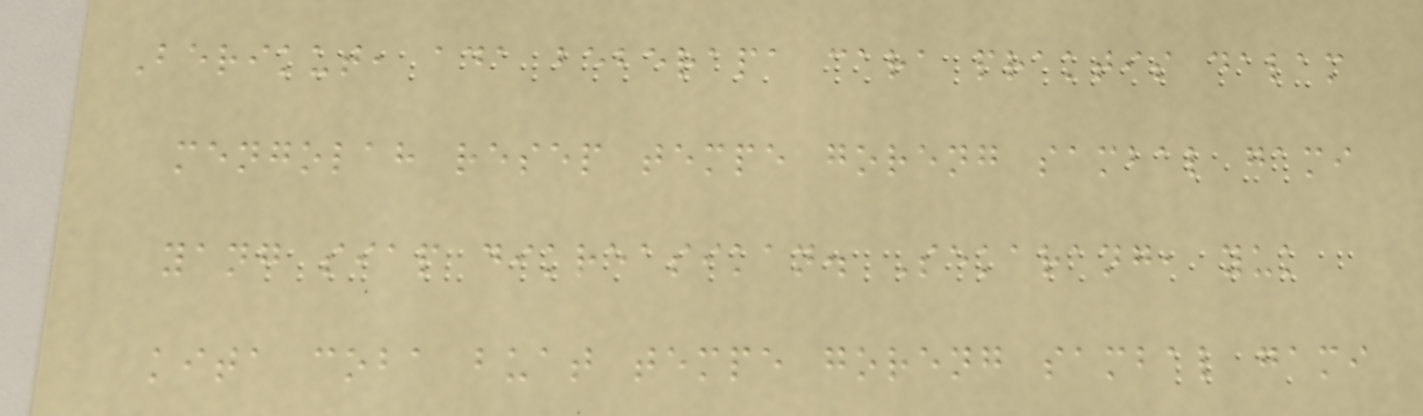Berikut, ada beberapa cara praktis dalam
mengolah resep tempe goreng sambal gami
yang siap dikreasikan. Sekarang, yuk
kita coba buat tempe goreng sambal gami
